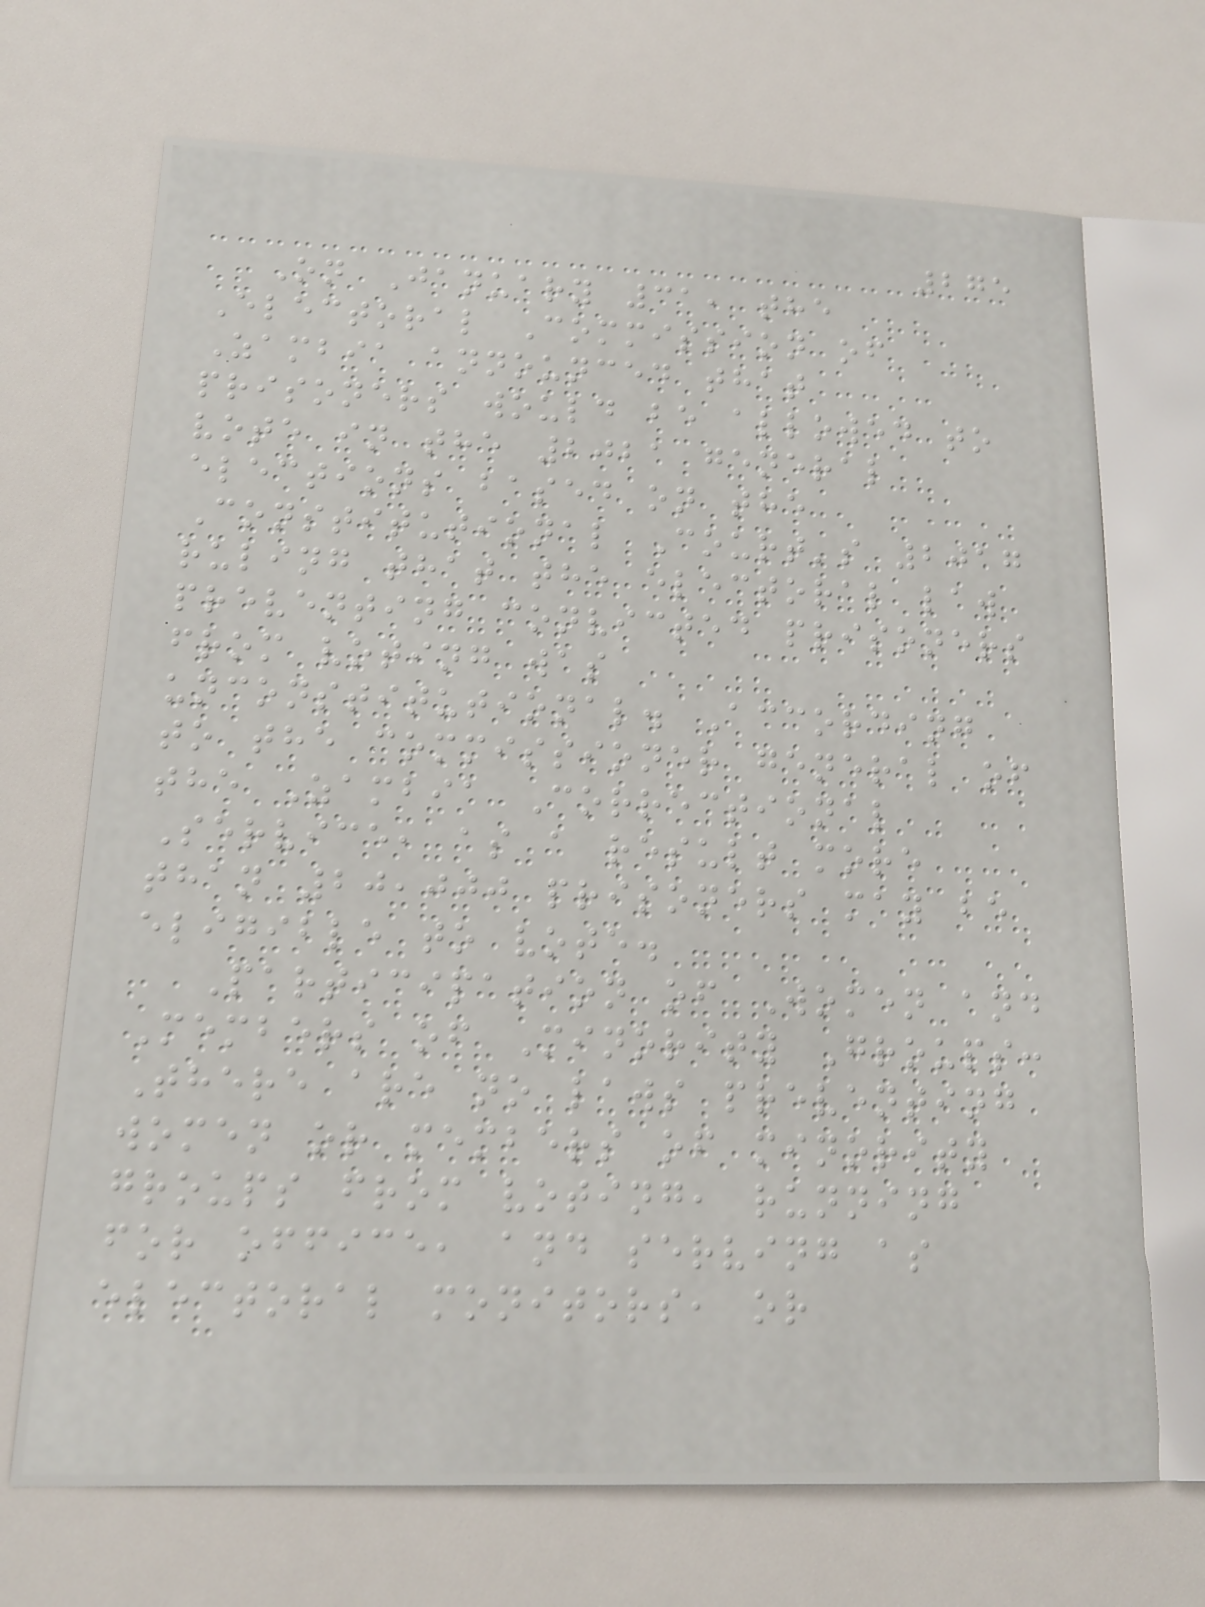275
On January 31, the
Electoral Commission of
Zambia announced that
prisoners would be allowed to
vote in the 2021 general
elections based on the
Constitutional Court's 2017
ruling that the electoral law
preventing convicted prisoners
from voting was
unconstitutional. According
to the commissioner general of
the Zambia Correctional
Service, as a result more
than 20,000 prisoners may be
eligible to vote.
Participation of Women and
Members of Minority Groups:
There are no laws preventing
women or members of minority
groups from voting, running
for office, and serving as
electoral monitors, or
